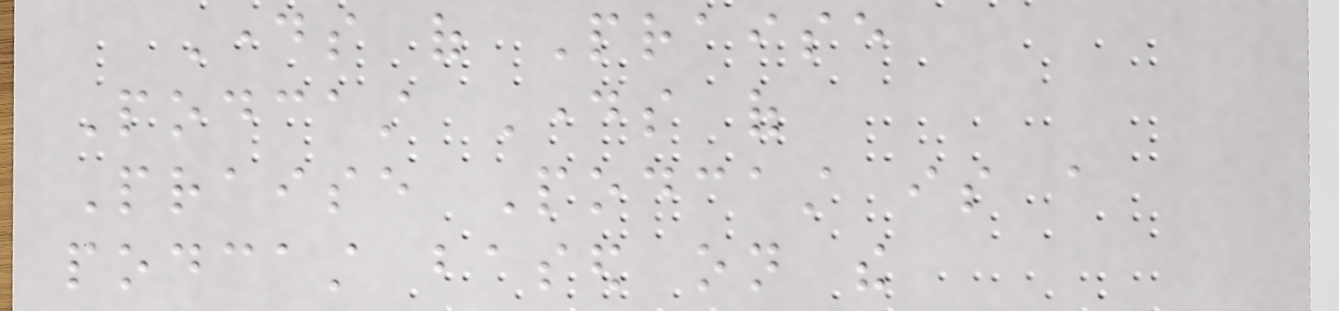Days of Praise
Podcast Days of
Praise Podcast is a
podcast based on the
